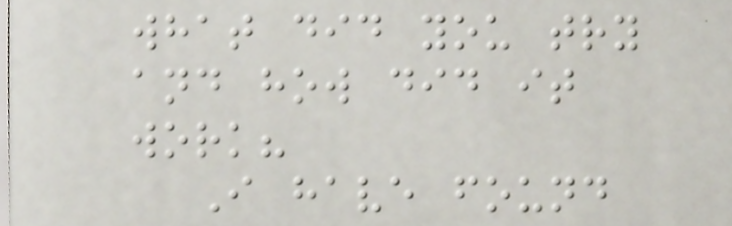what did you try
and how did it
work?
I have found
